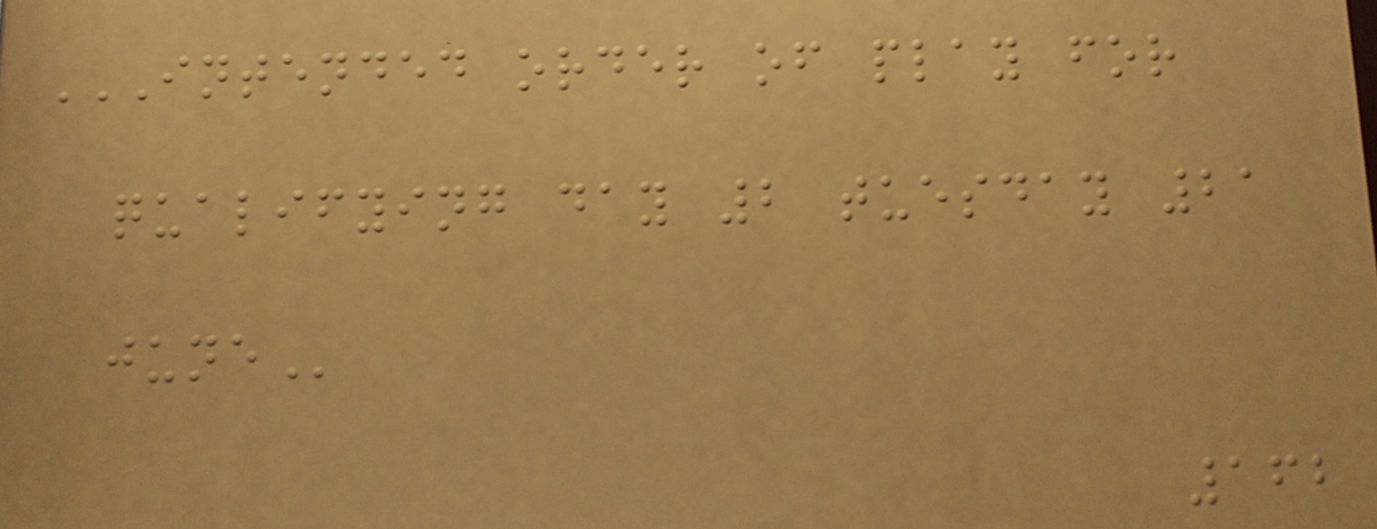INTENDED ORDER OF PLAY FOR
QUALIFYING DAY 2 TUESDAY 21
JUNE
162
